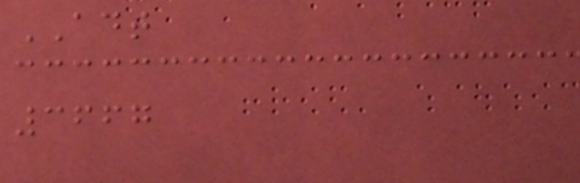ADT
3667
